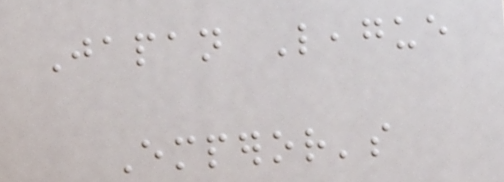Japan League
Emperor's
